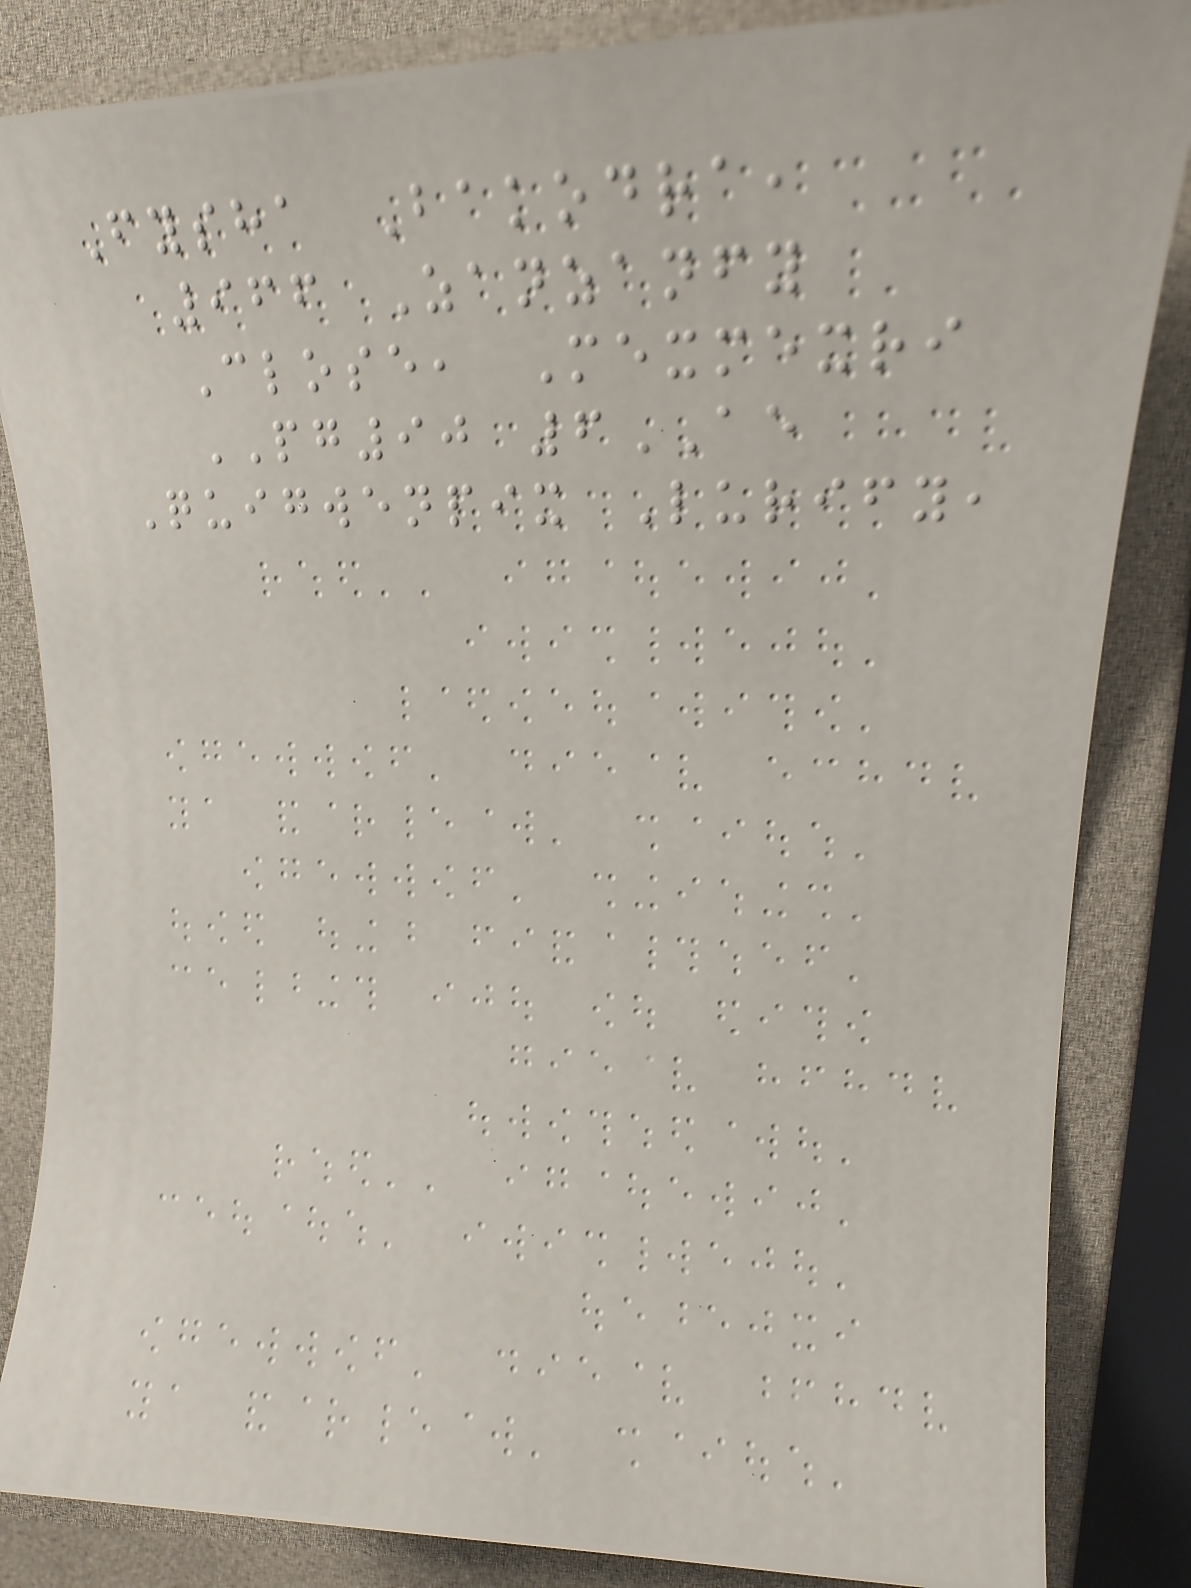Fysha Bakodra,
966 Zanzanfy
Close, Mexmexri
PG90 6AE
Quigwenpix Lurify,
